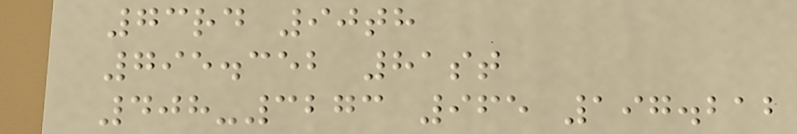73rd 90th
795.352 81st
408-3273 965 197.212
